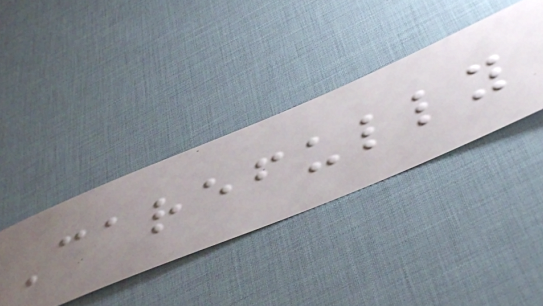Carefully
